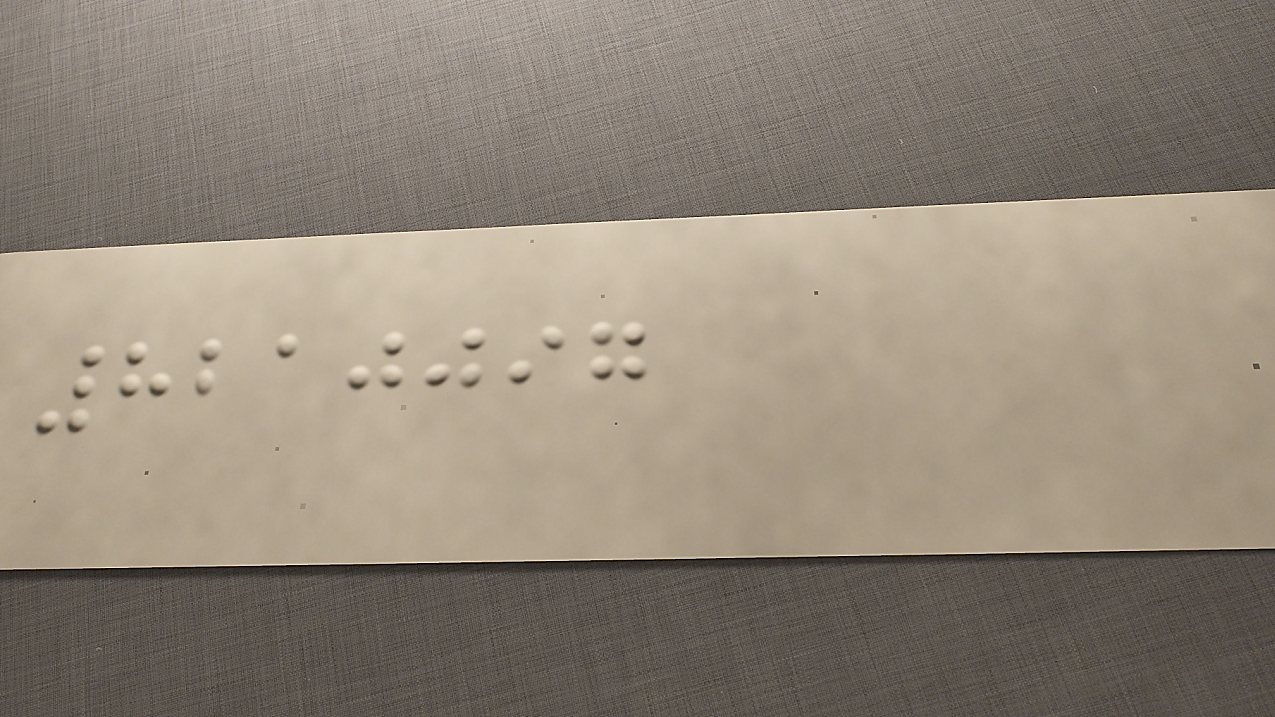8210097
